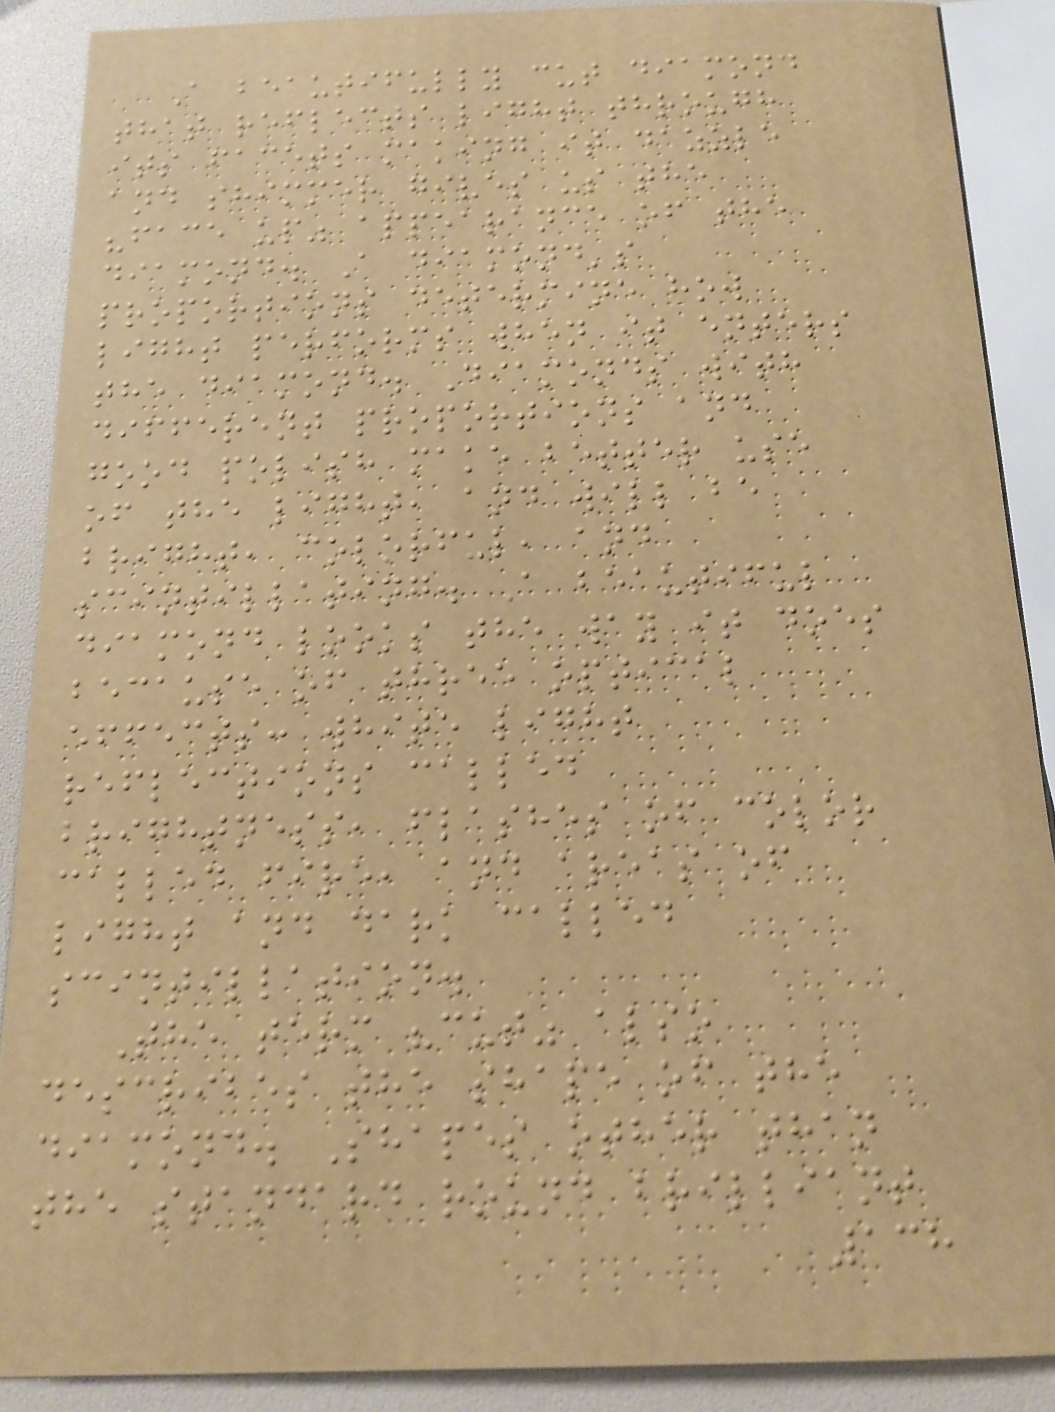A beautifully cut diamond
that reflects light through
its facets making it dazzle
and shimmer gives us the
"face up" appearance of the
diamond. A diamond's
proportions determine how
light performs when it enters
the diamond. Diamonds with
different proportions and
good polish make better use
of the light, and will be
bright, colorful, and
scintillating. A beautiful
diamond looks the way it does
because of three optical
effects: white light
reflections called
brightness, flashes of color
called fire, and areas of
light and dark called
scintillation.
The term "cut" also
describes the shape of the
diamond. Shapes other than
the standard round brilliant
138
